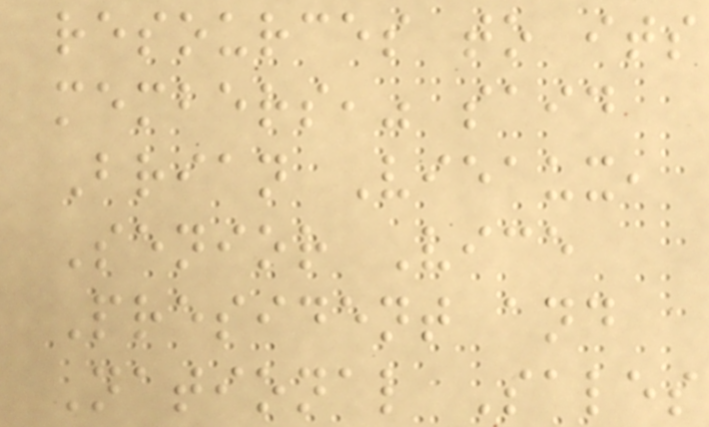resources to its
members," said
Brian Vieaux,
Senior Vice
President and
National Sales
